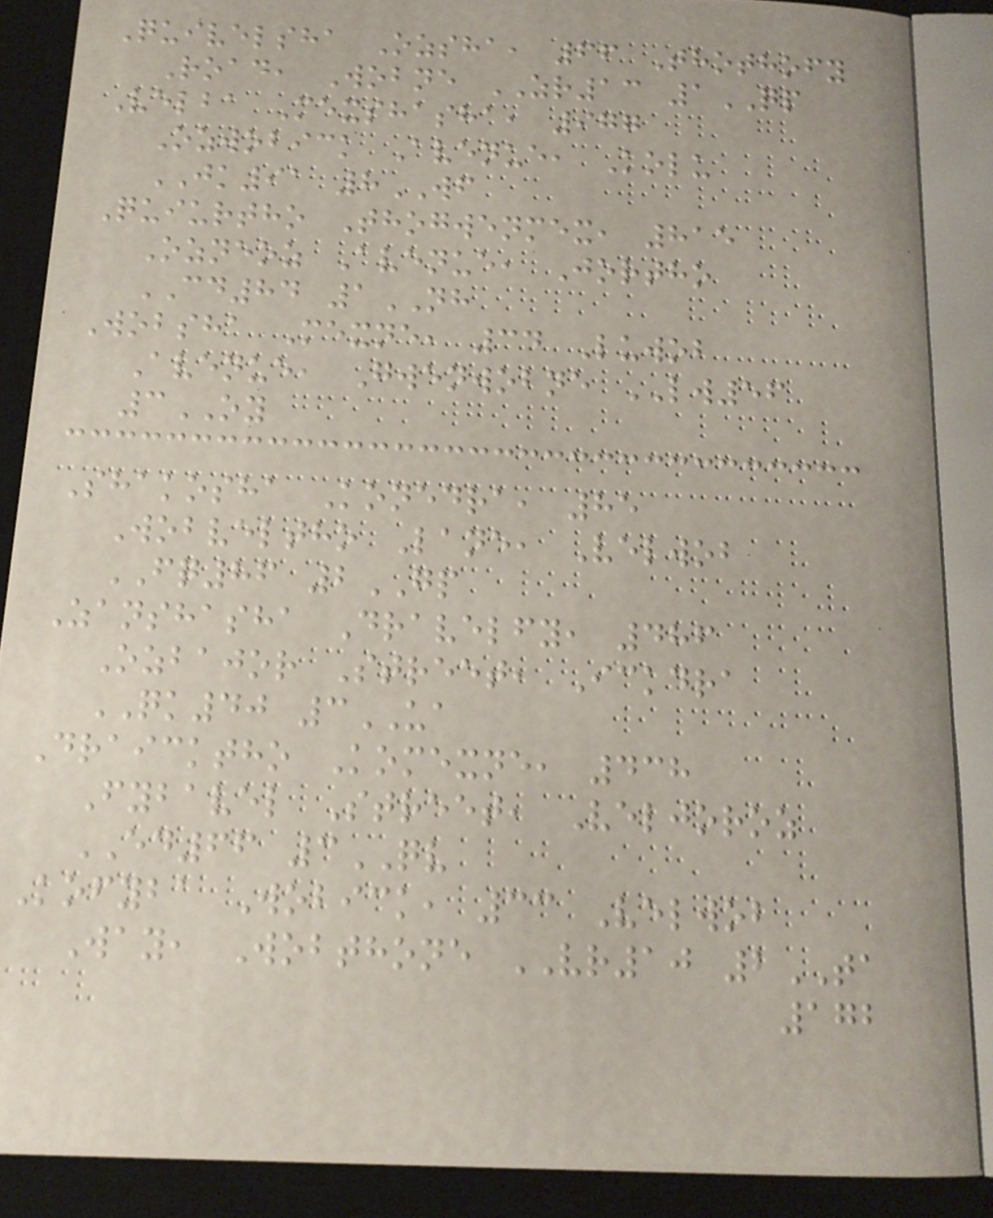Quivelsha Ozsha, 66 Thothofy
Road, Wobne ZR13 1QP
Velba Mexshasha, 977
Ozwobick Avenue, Kolu
JK91 8WF
Quiurtho Thogwenmex, 815
Ozneoz Avenue, Jortho
CD84 1NH
Wobsha Mexne, 34 Luwob
Avenue, Gwenwobne LW56
3OY
Shakosha Konedra, 85
Wobveltho Lane, Velwob
FQ86 2GP
Zanshasha Dravelfy, 486
Ozbajor Street, Ickdra
QK40 3UA
Draicktho Komexne, 438
Fybavel Street, Veljoroz
ED66 3QV
Kofyba Wobick, 33 Velwob
Way, Wobthone VR10 2TA
172
